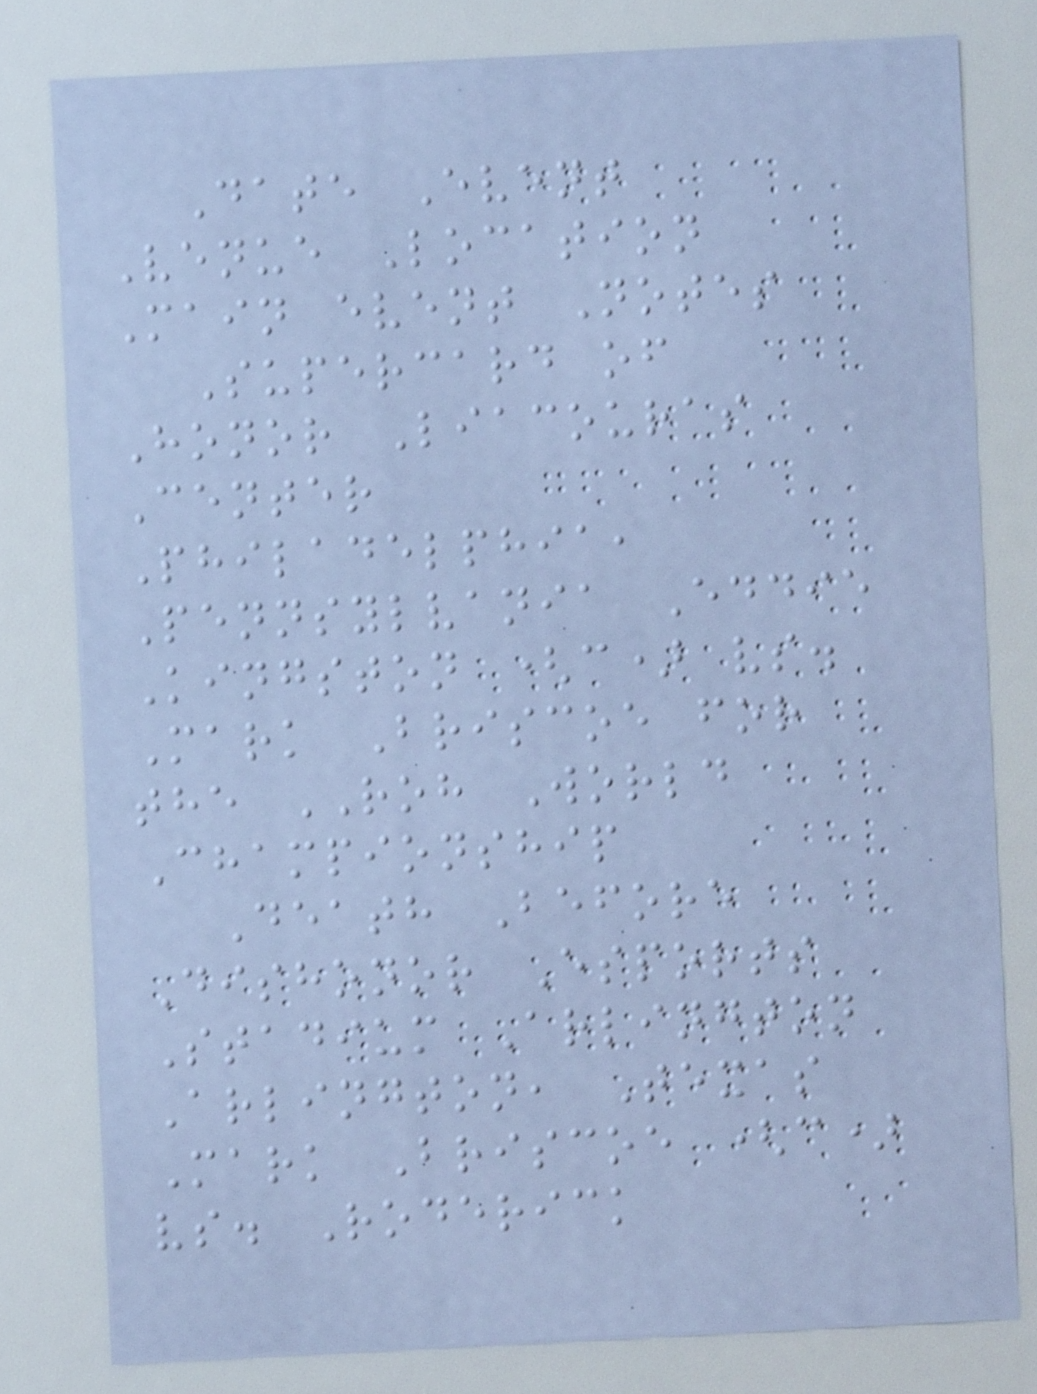Date Event
Venue Location
Main event Notes
Supercard of
Honor Liacouras
Center
Philadelphia,
Pennsylvania Eddie
Kingston (c) vs.
Mark Briscoe for
the ROH World
Championship
Death Before
Dishonor Esports
Stadium Arlington
Arlington, Texas
Mark Briscoe (c)
vs. Roderick
